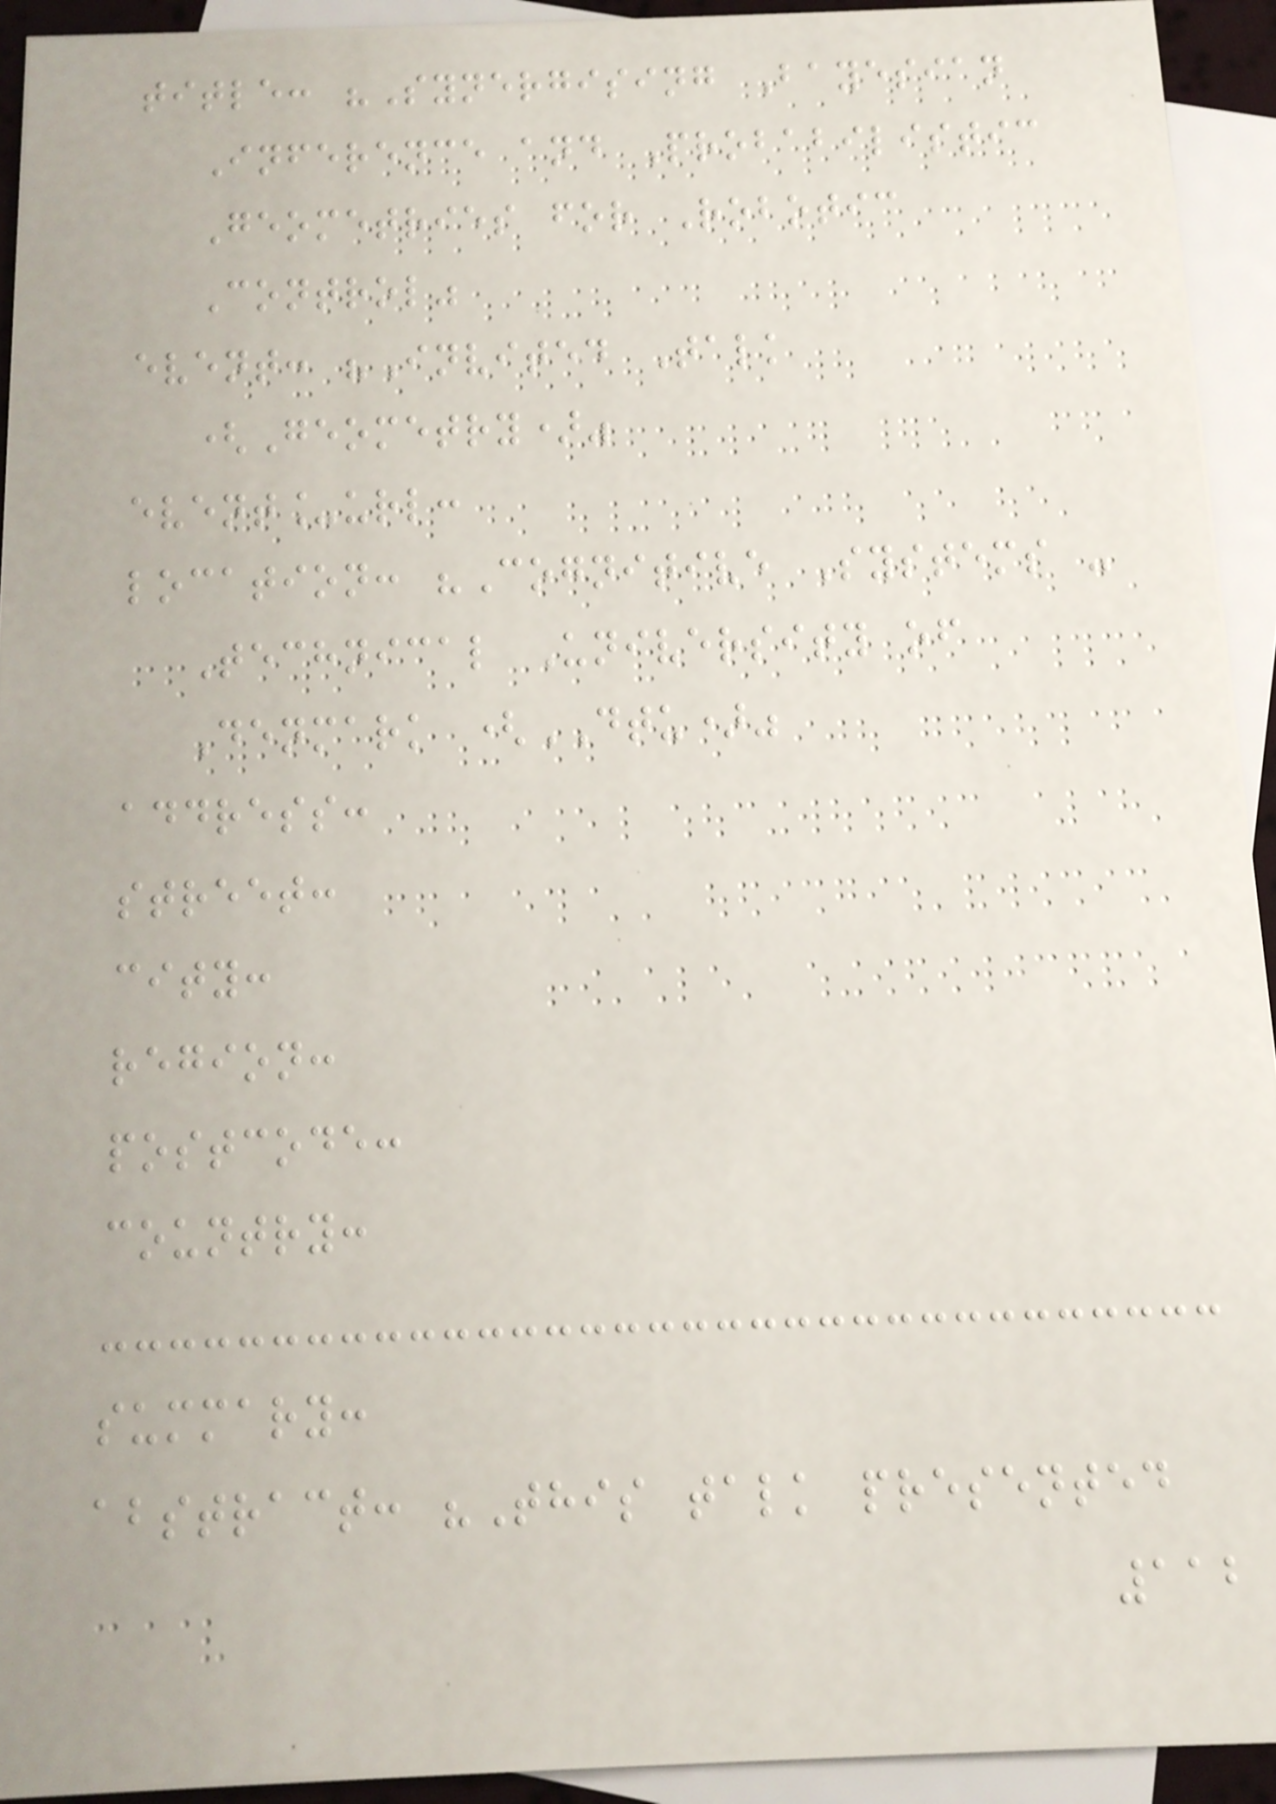title: "Synergising Bayesian
Inference and Probabilistic
Geometries for Robotic
Control"
event: "Invited Talk
(Geometry)"
event_url:
location: "Cognitive Systems -
Technical University of
Denmark (DTU)"
address:
street:
city:
region:
postcode:
country:
summary:
abstract: "This talk presented
112
